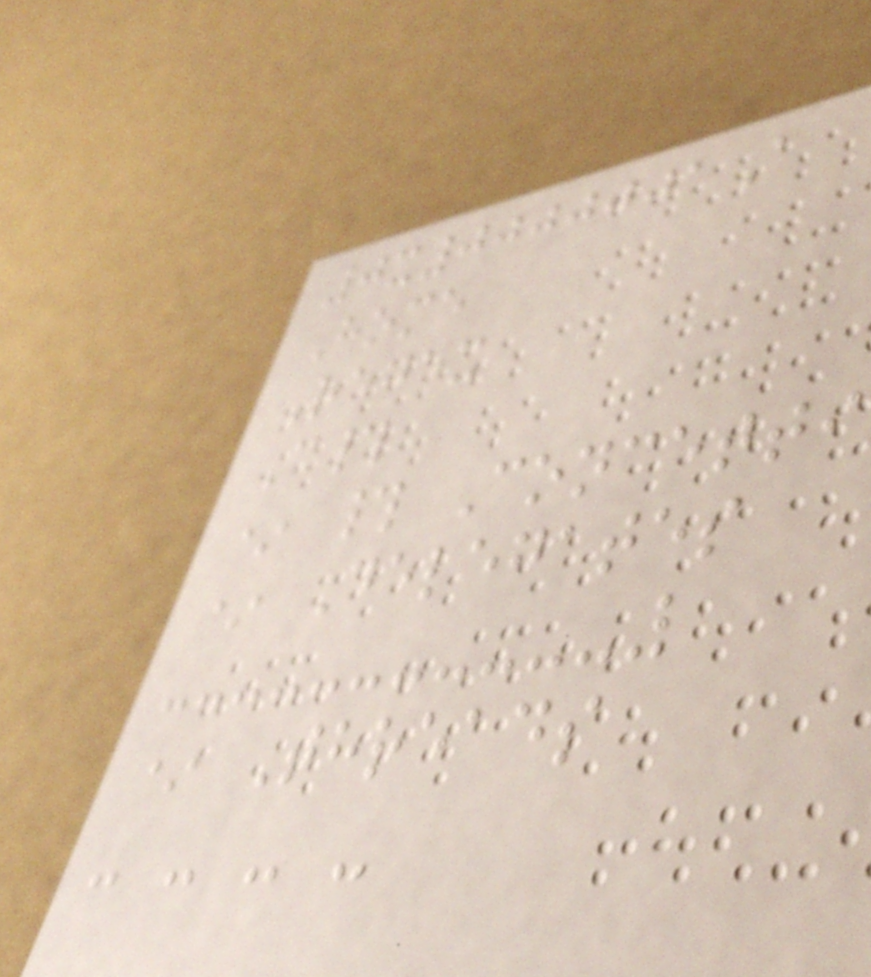0x0000001A
Home
Regex
C#
* # Concetti
* Delegates
* Threads
- - - -
